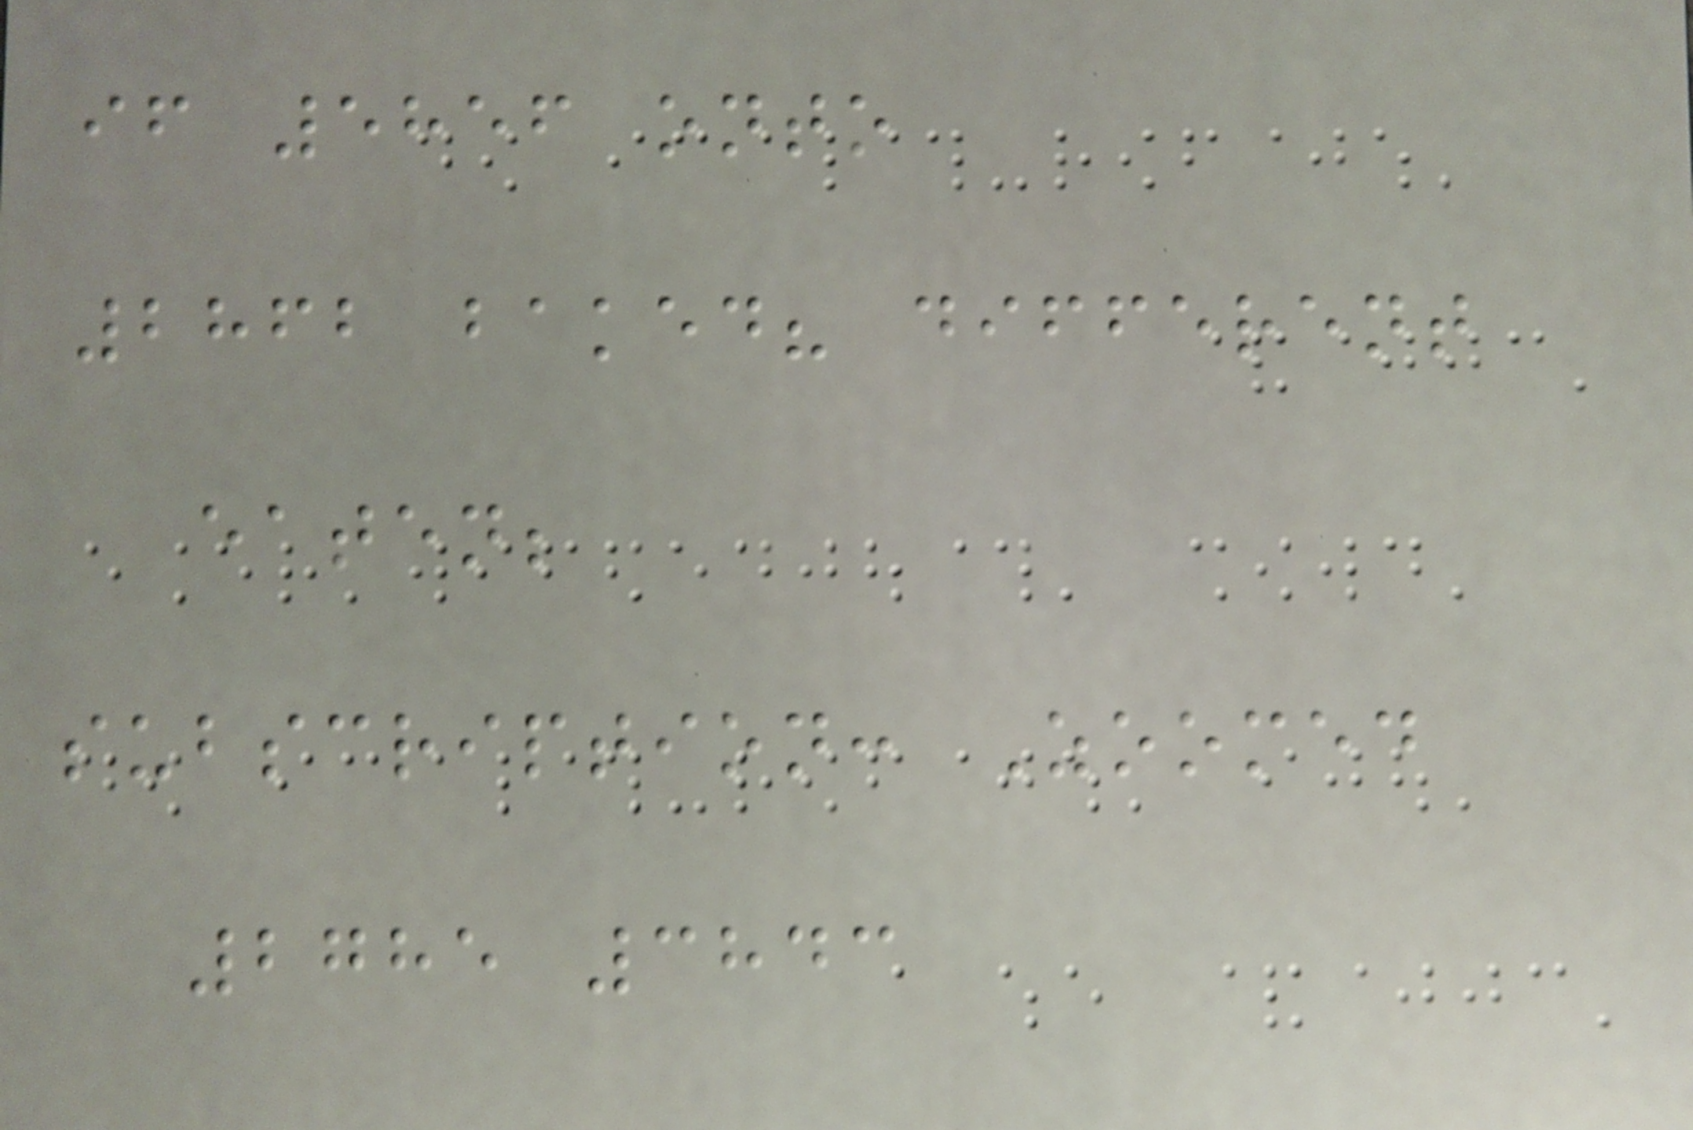if 5856 onto
2862 baked? different
eaten;
subscription: Zoomed
2785 3843
